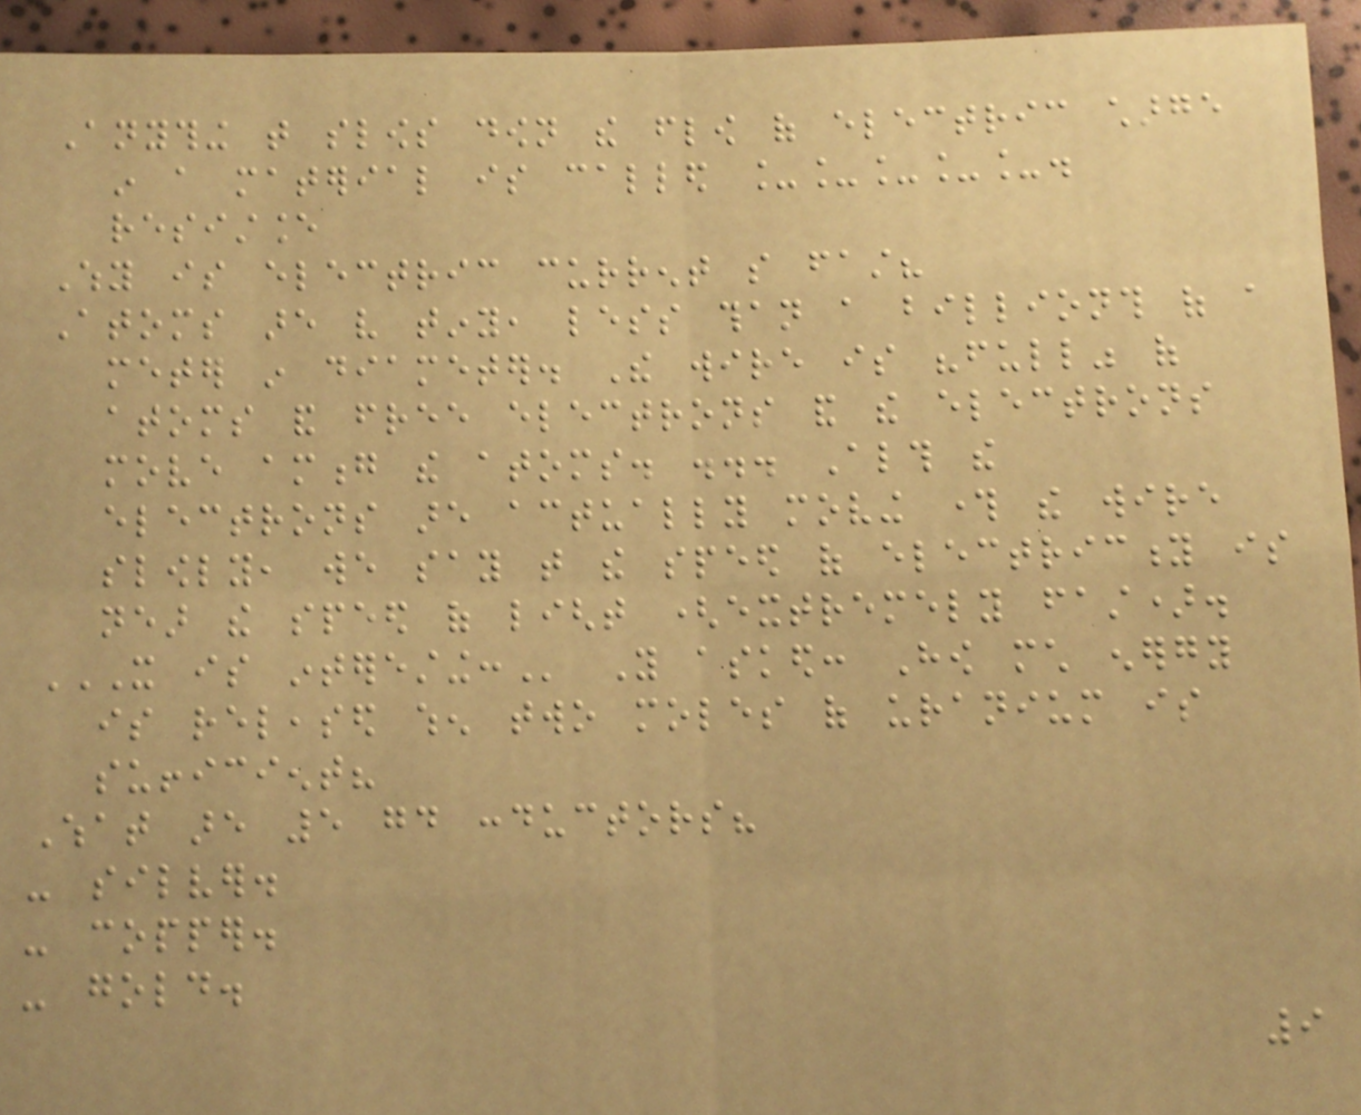Anything that slows down the flow of electric charge
in a material is called _____.
resistance
Why is electric current so fast?
Atoms are very tiny, less than a billionth of a
meter in diameter. The wire is "full" of
atoms and free electrons and the electrons
move among the atoms. ... Although the
electrons are actually moving through the wire
slowly, we say that the speed of electricity is
near the speed of light (extremely fast).
IT IS INTERESTING: You asked: How much energy
is released when two moles of uranium is
sufficient?
What are 5 good conductors?
- silver.
- copper.
- gold.
9
